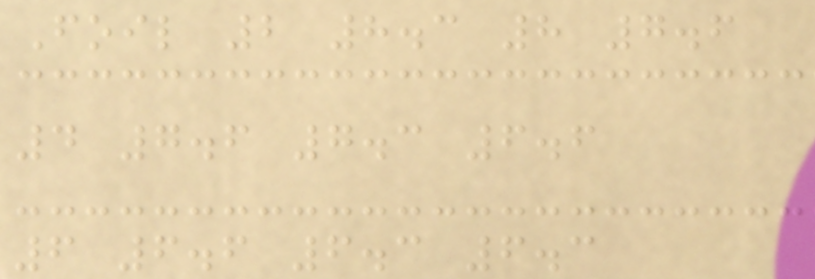Foil 2 8.3 8 7.6
4 7.6 7.3 6.6
6 6.6 6.3 6.3
